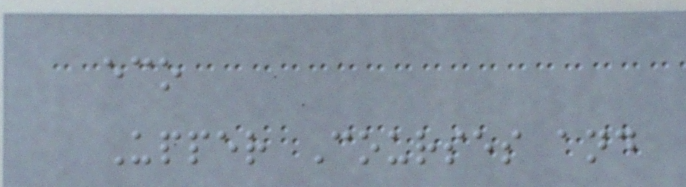eco
Upper Courses and
